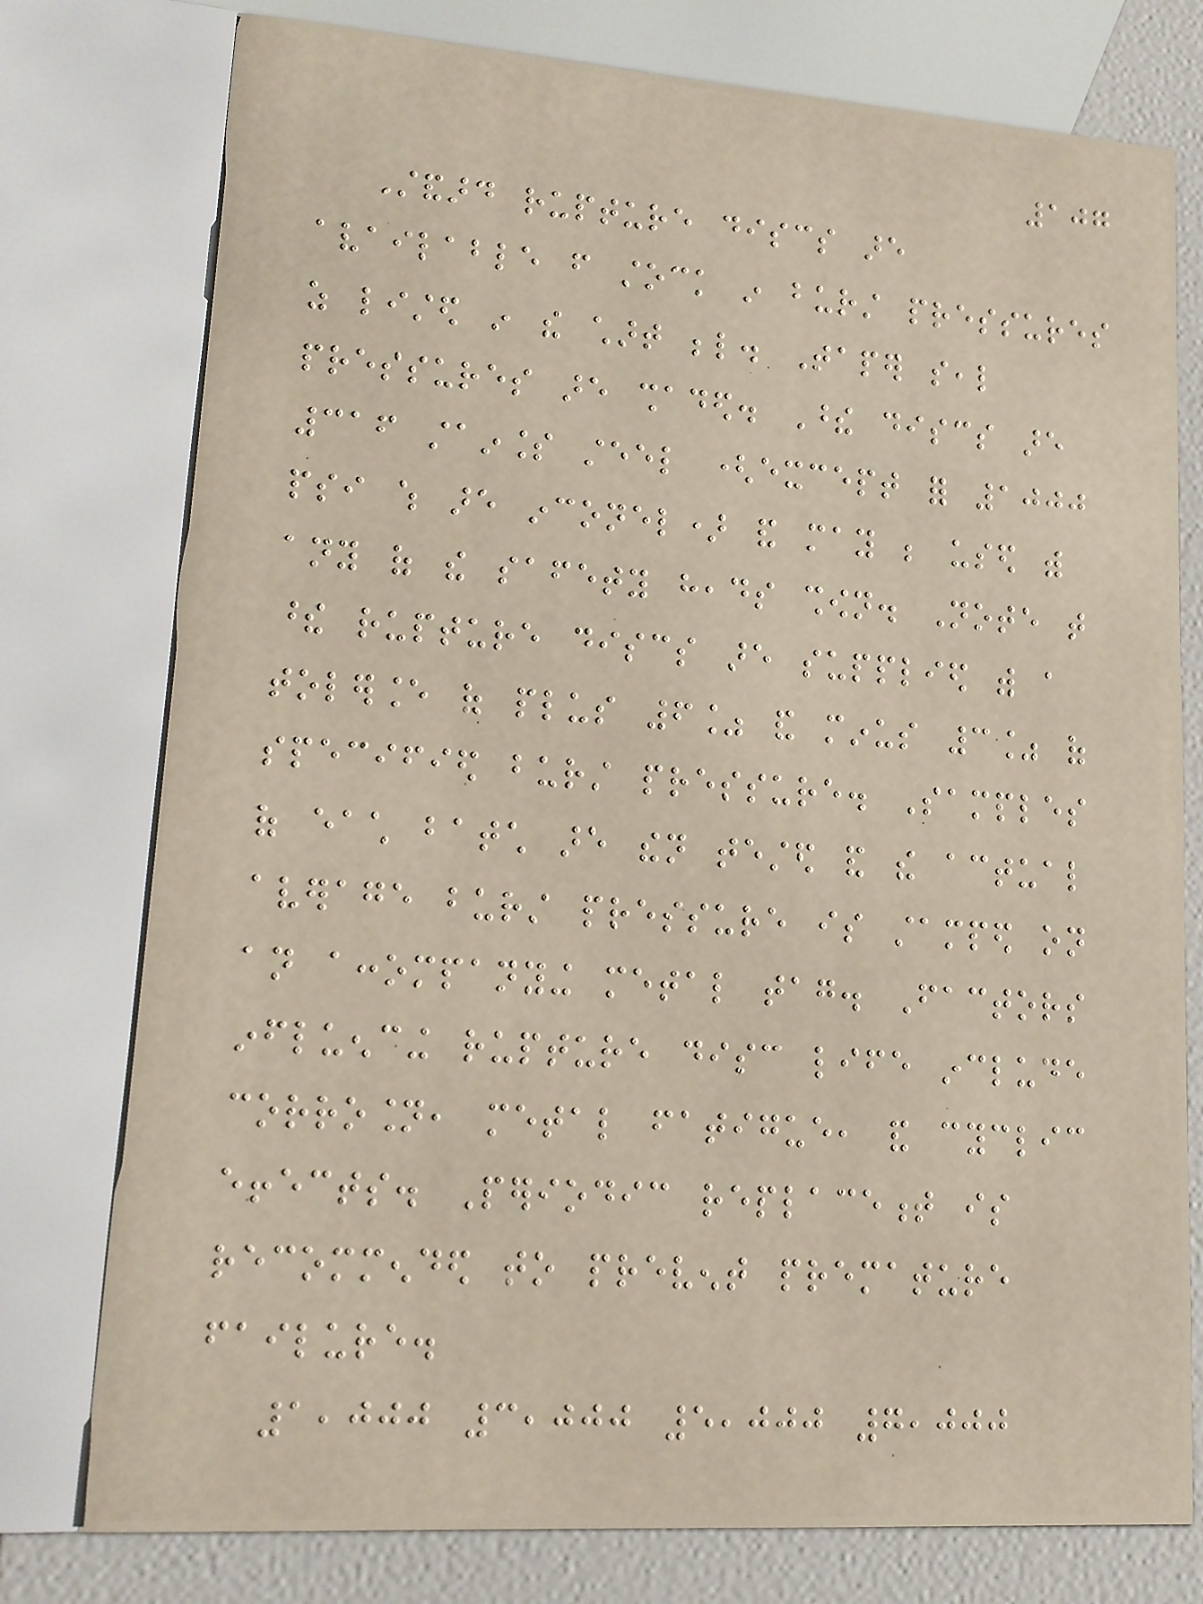107
Standard rupture discs are
available from stock in burst pressures
as listed in the chart below. Taper seal
pressures are shaded. These discs are
316 stainless steel (except for 1000
psi which are inconel) and may be used with
any of the safety heads shown. Note that
these rupture discs are supplied with a
tolerance of plus 6% and minus 3% of
specified burst pressure. Samples
of each batch are then tested and the actual
average burst pressure is stamped on
an accompanying metal tag. Factors
influencing rupture disc life include
corrosion, metal fatigue, and cyclic
effects. Periodic replacement is
recommended to prevent premature
failure.
1,000 3,000 5,000 7,000
